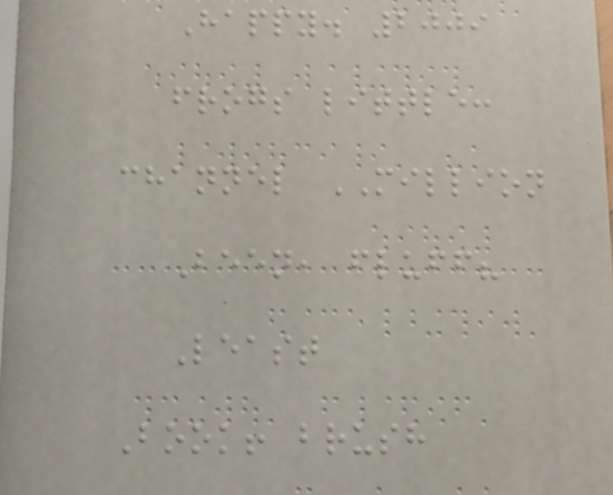Happy. 2009
frogs little:
channel MILLION
Been, fluff?
Least
Book! brush
